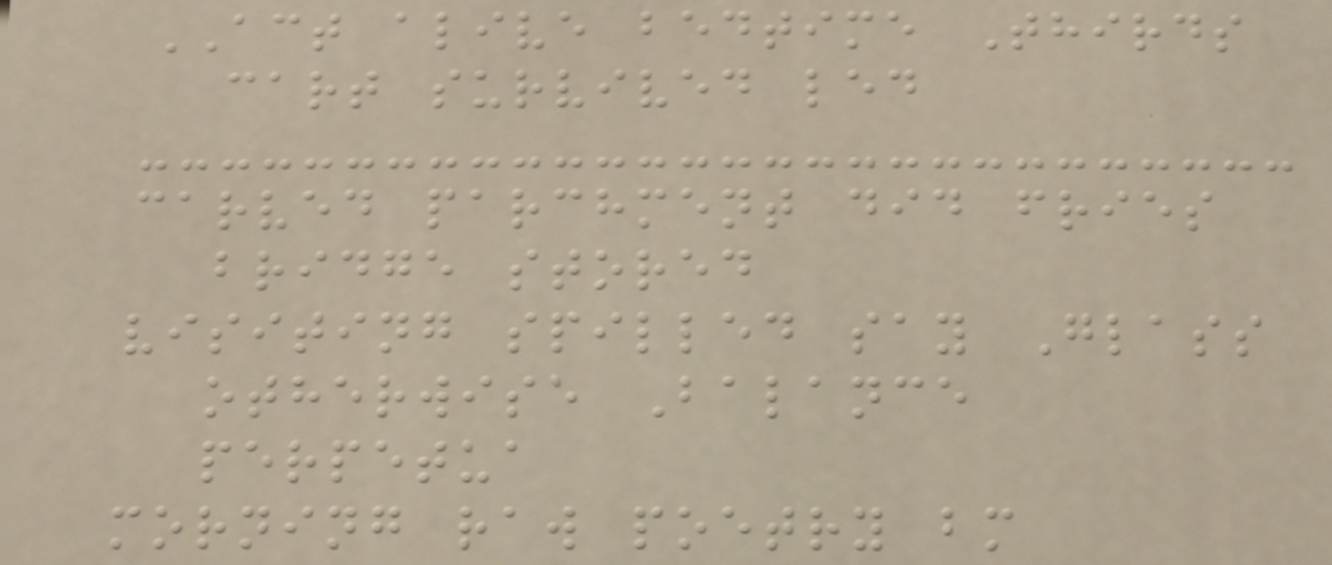ACT alive bedtime Thirds
cart survived led
carved parchment did fries
bridge stored
visiting spilled say Glass
otherwise Balance
perpetua
morning raw poetry bm
